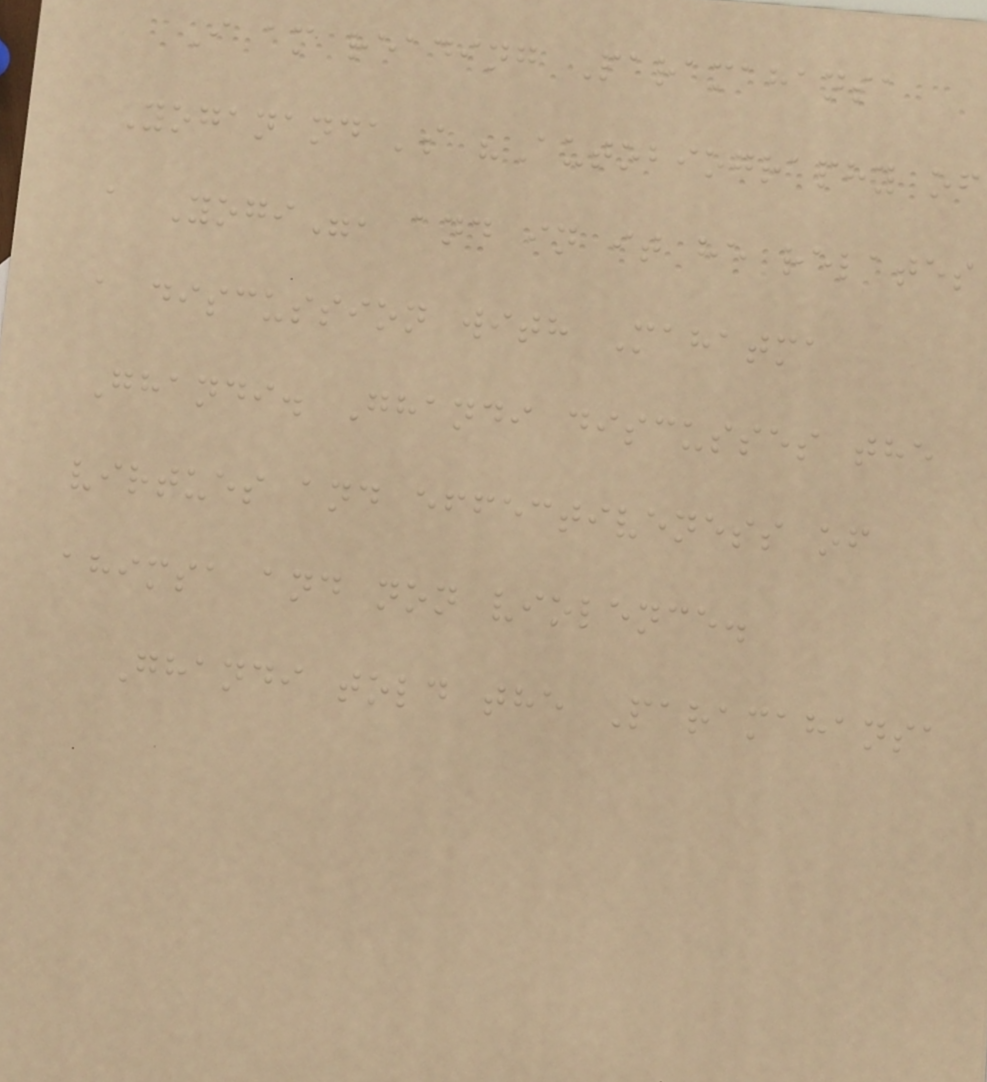I am reading Paramahansa
Yogananda's "Autobiography of
a Yogi", and in it he relates
a discussion with Mahatma
Ghandi. Ghandi discusses the
virtues and effectiveness of
ahimsa and non violence.
Ghandi told the Paramahansa
